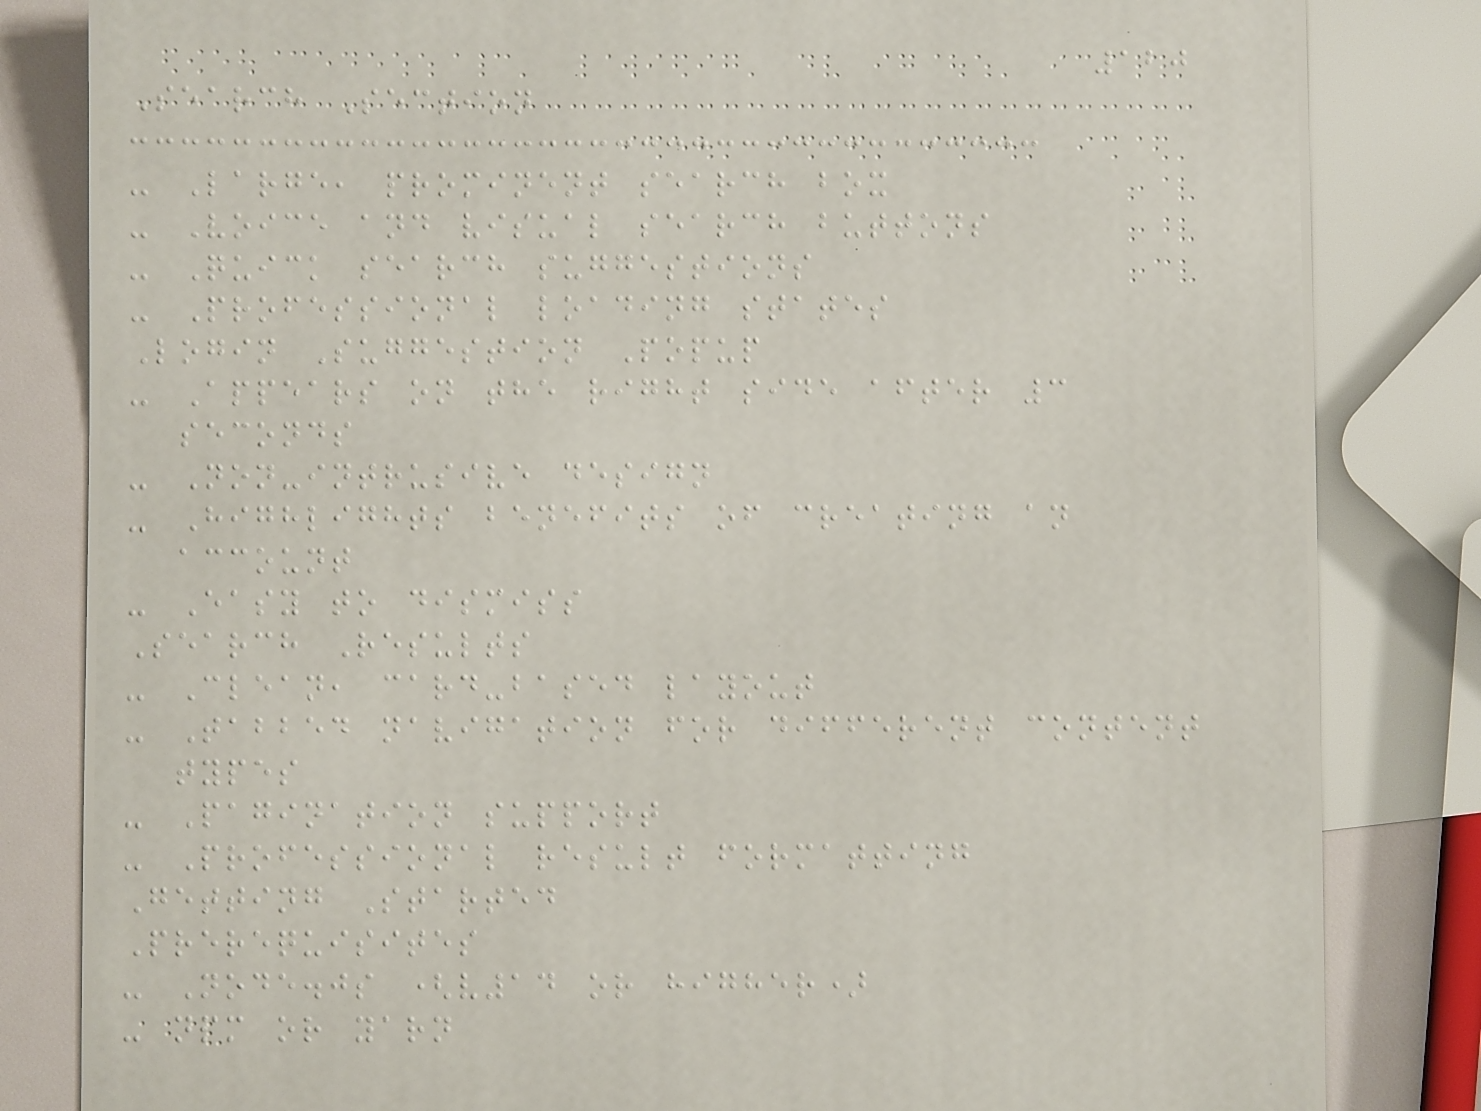120
Search Section
- Large, prominent search box
- Voice and visual search buttons
- Quick search suggestions
- Professional loading states
Login Suggestion Popup
- Appears on the right side after 3
seconds
- Non-intrusive design
- Highlights benefits of creating an
account
- Easy to dismiss
Search Results
- Clean, card-based layout
- Tabbed navigation for different content
types
- Pagination support
- Professional result formatting
Getting Started
Prerequisites
- Node.js (v14 or higher)
- npm or yarn
